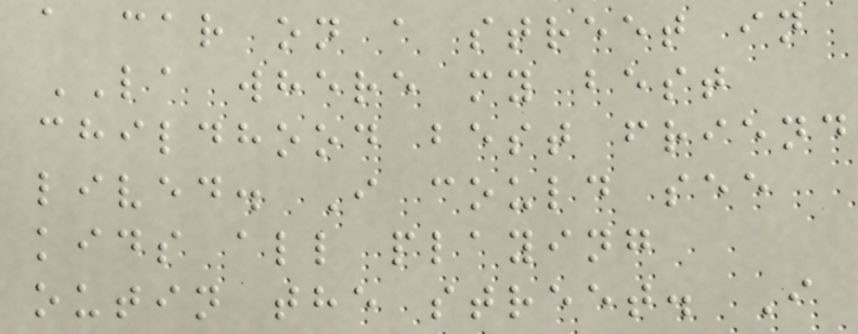a car on a street in
LA where my best
childhood best friend
lived. I could see
kids all playing
outin the street. I
